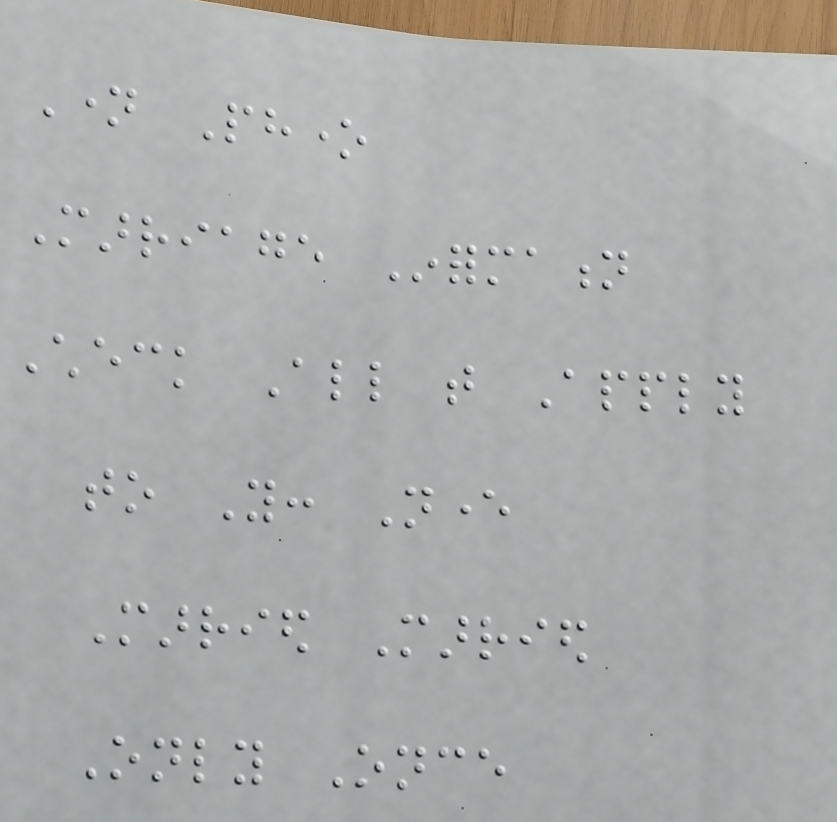Name Phone
Marriage Information
Check All that Apply
to You: Never
Married Married
Only Once
